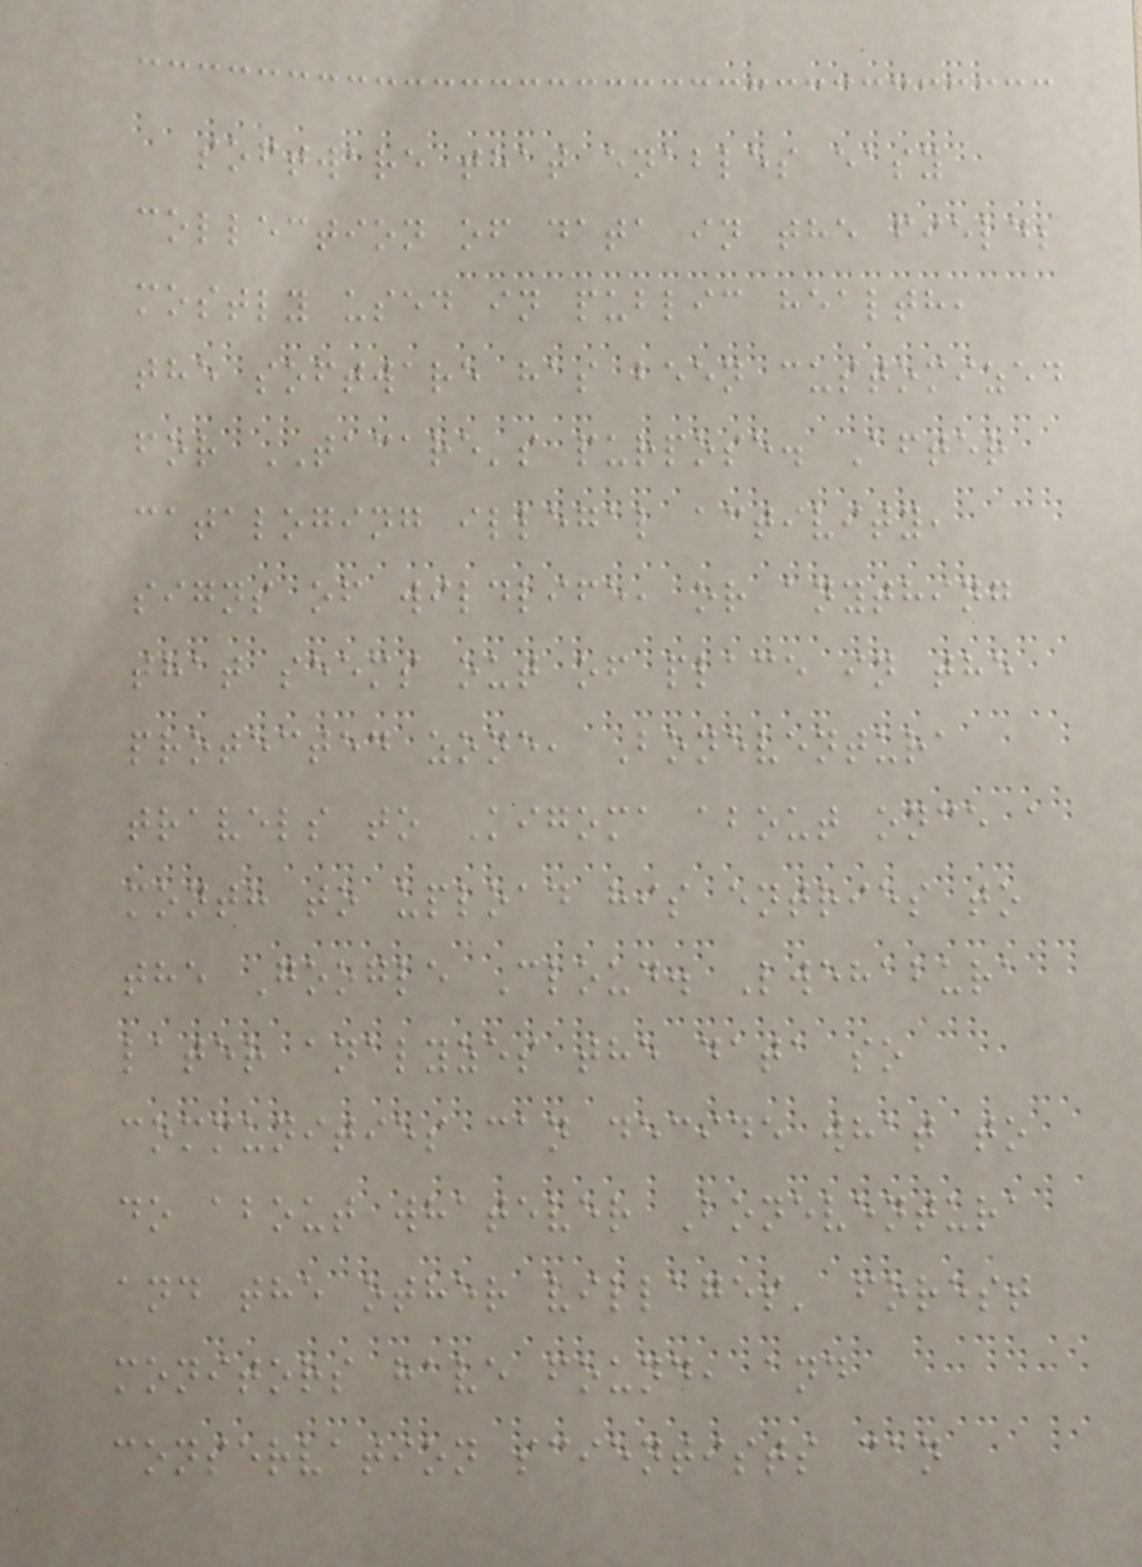software that enables easy
collection of data in the field;
mostly used in public health,
the software has been customized
for TACARE's purpose. After
cataloging illegal activity,
signs of wildlife, or anything
that seems out of place in the
protected zone, Boneventura
travels to Kigoma about once a
month to upload his entries to
the Google Cloud. Lwehabura
later analyzes the data so
communities can decide what to
do about whatever Boneventura
and the other villages' forest
monitors have found, and
conservation scientists can
